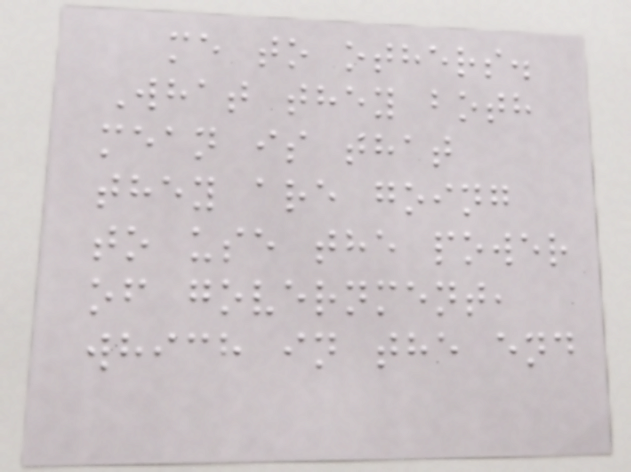me to others.
What they both
mean is that
they are going
to use the power
of government,
which in the end
